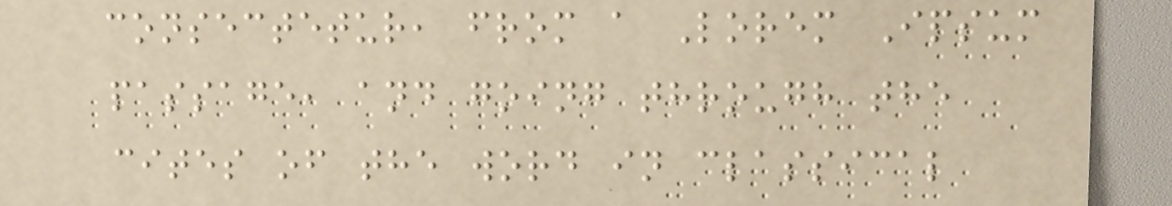consectetur, from a Lorem Ipsum
passage, and going through the
cites of the word in classical
